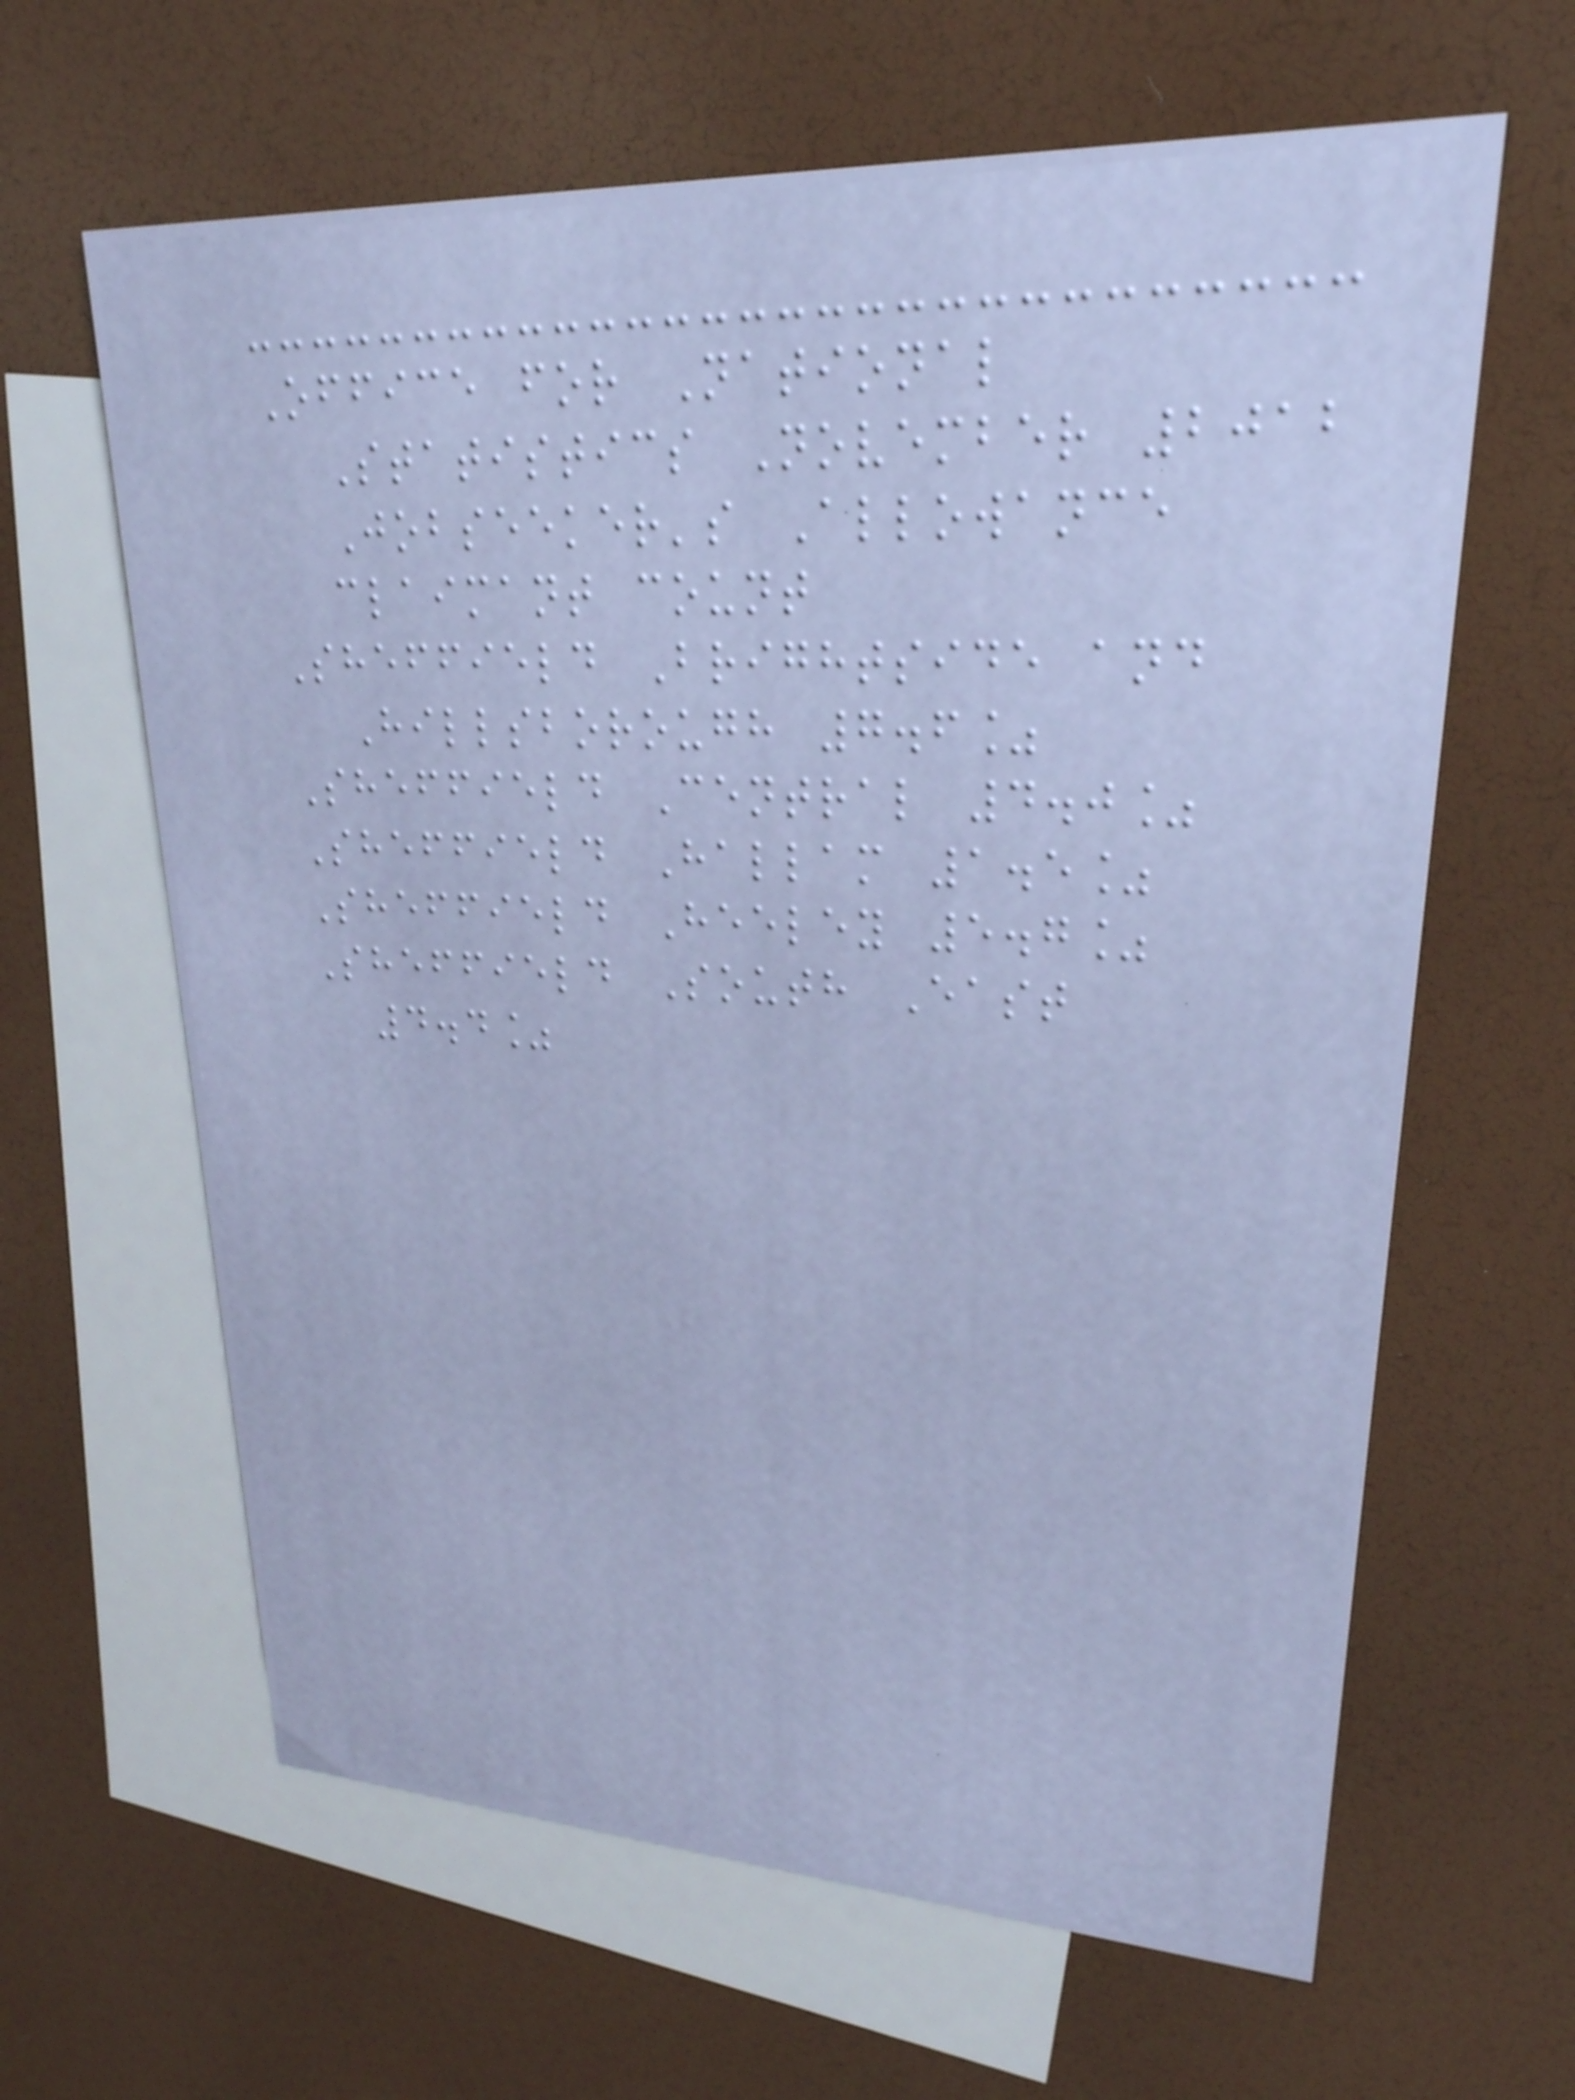Office for National
Statistics November 2012
Jobseeker's Allowance
claimant count
Sheffield Brightside and
Hillsborough 7.6%
Sheffield Central 4.0%
Sheffield Hallam 1.5%
Sheffield Heeley 5.7%
Sheffield South East
4.4%
